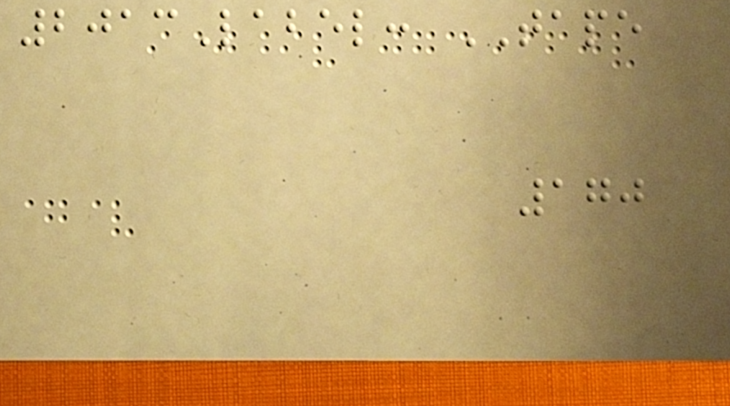2013Label: TAPE
170
